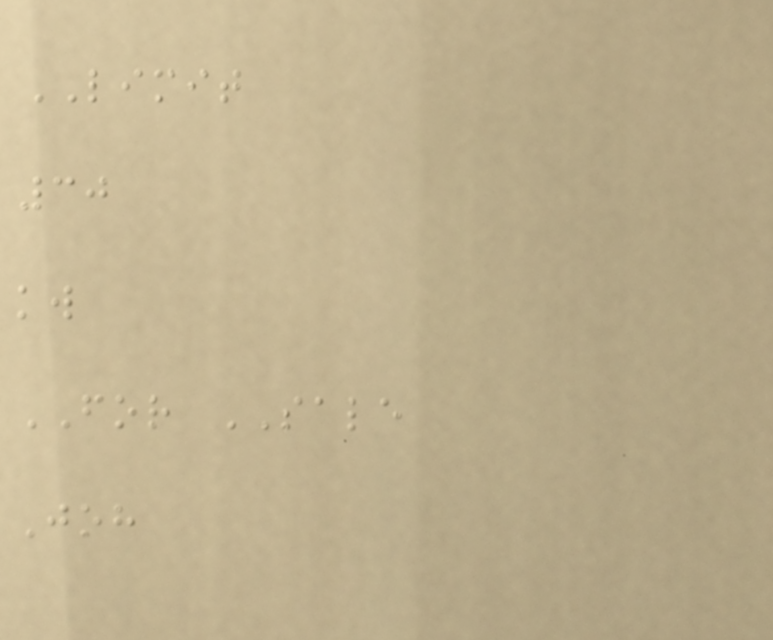LIMIT
30
kw
FOR SALE
Joh
